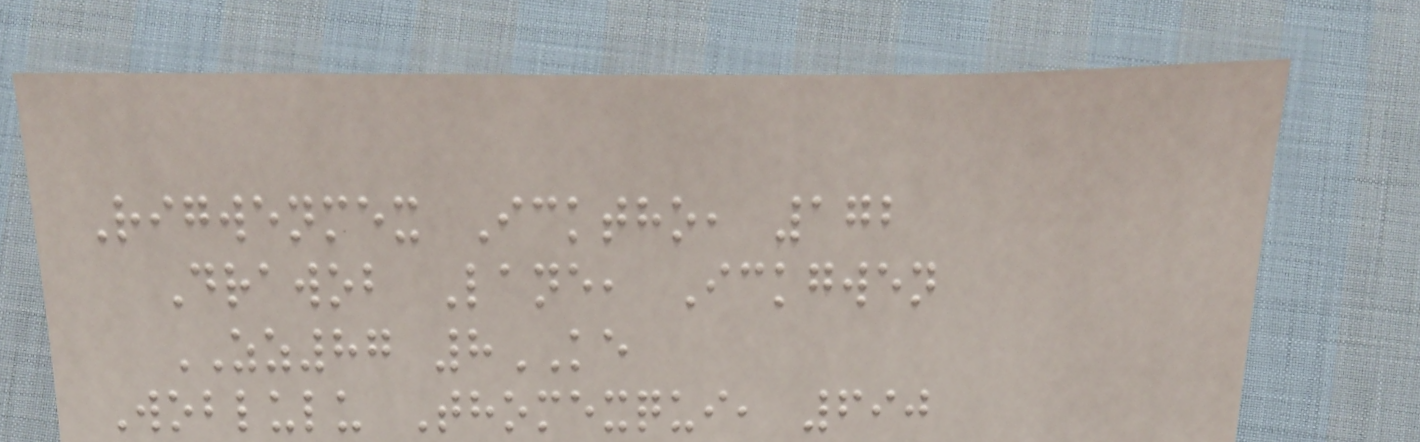Rigwenmex Icktho, 172
Drawob Lane, Ickgwen
ZZ87 8KE
Woblulu Thomexqui, 690
